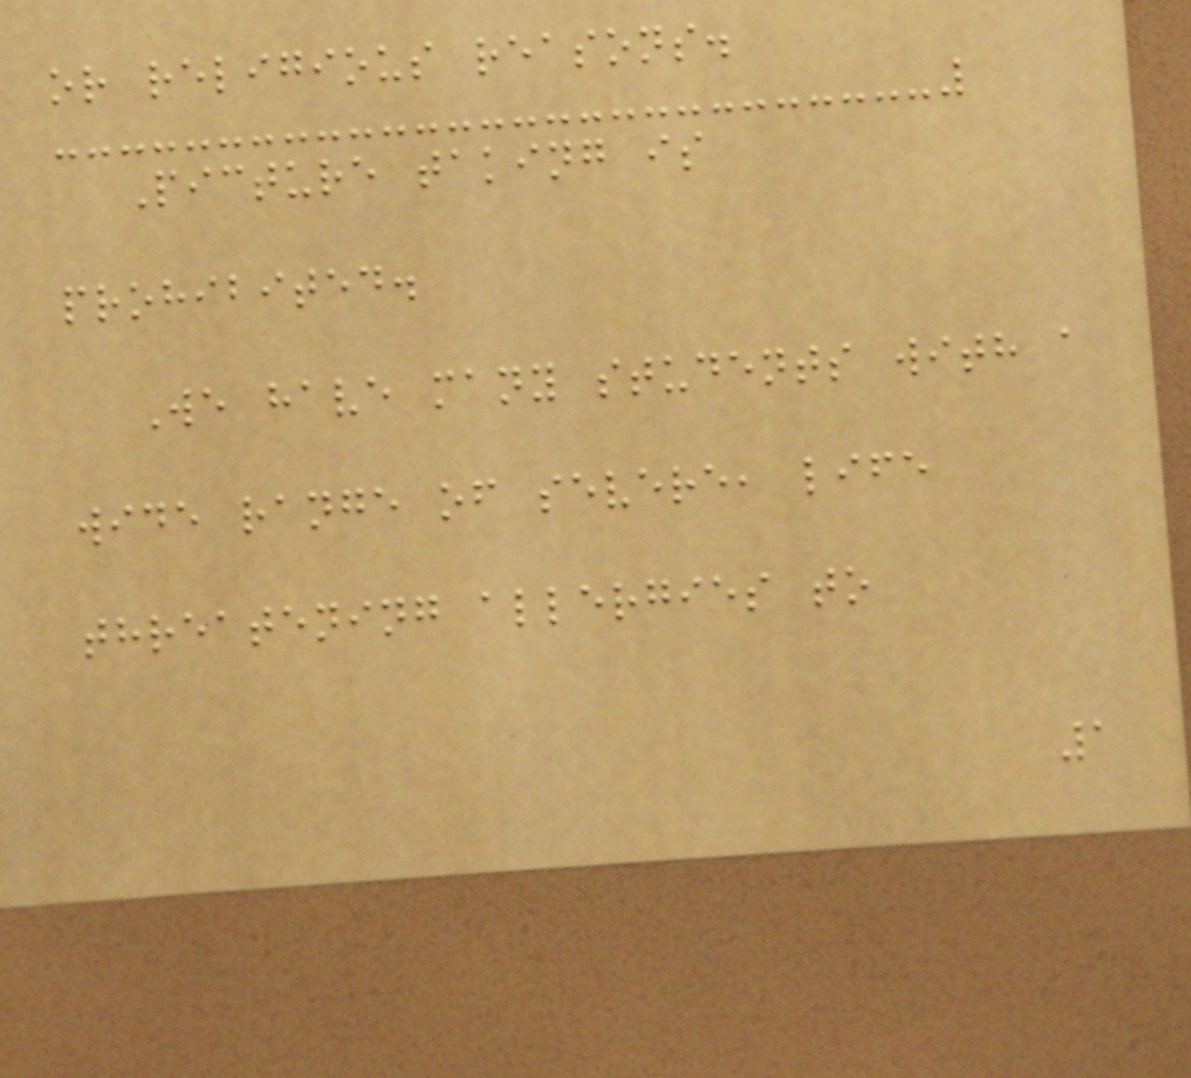or religious reasons.
Picture taking is
prohibited.
We have many students with a
wide range of severe, life
threatening allergies to
1
